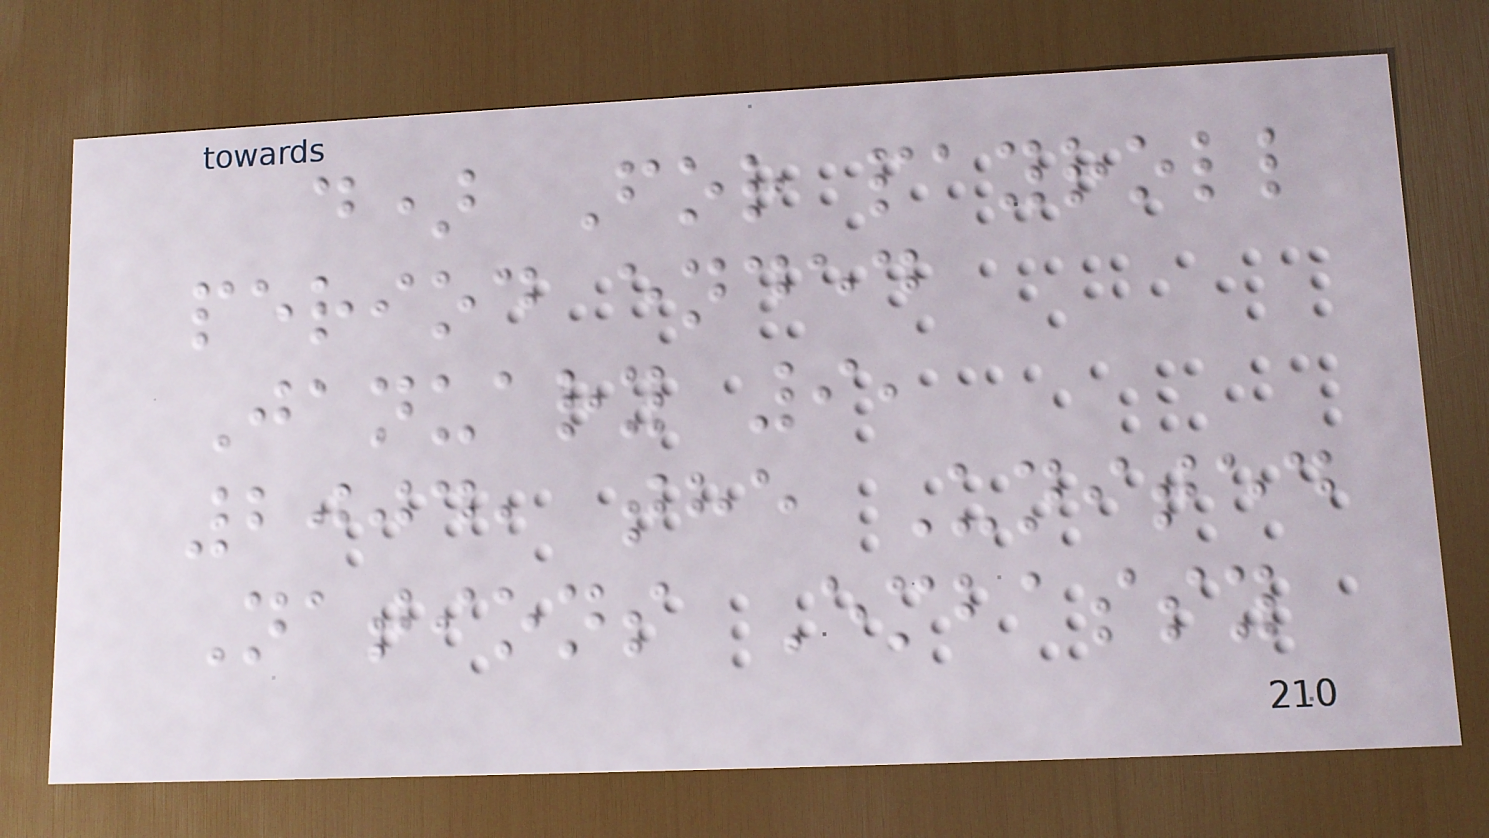d) For payroll
period ended
January 9,
2004, the United
Nations Embassy
